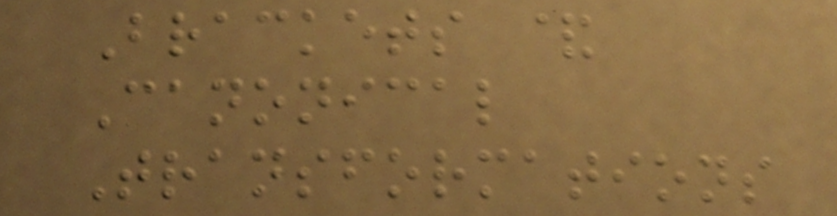Brackets &
Canonical
Transformations
